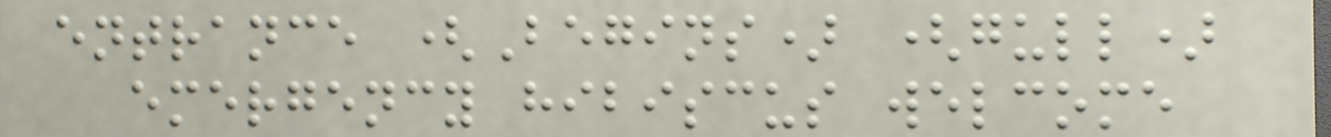entrance (Begins) (gull)
emergency hibiscus welcome
